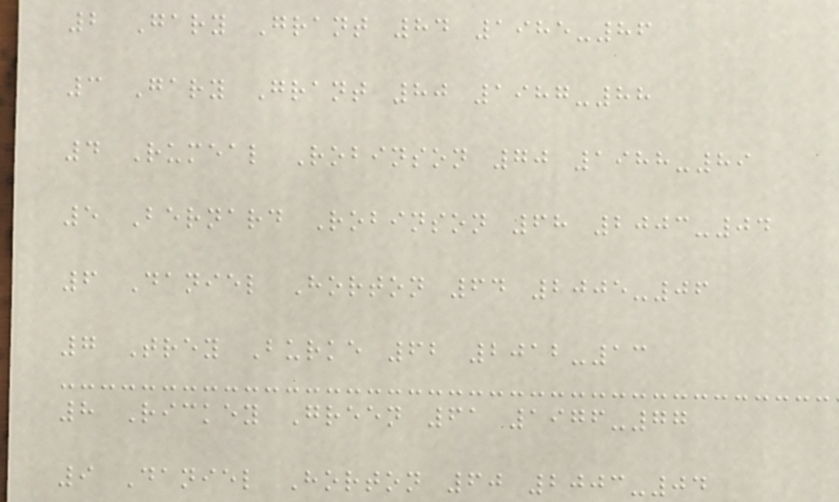2 Gary Grant 84 1985-86
3 Gary Grant 80 1987-88
4 Rumeal Robinson 70 1988-89
5 Bernard Robinson 68 2003-04
6 Daniel Horton 64 2005-06
7 Trey Burke 62 2012-13
8 Rickey Green 61 1976-77
9 Daniel Horton 60 2003-04
